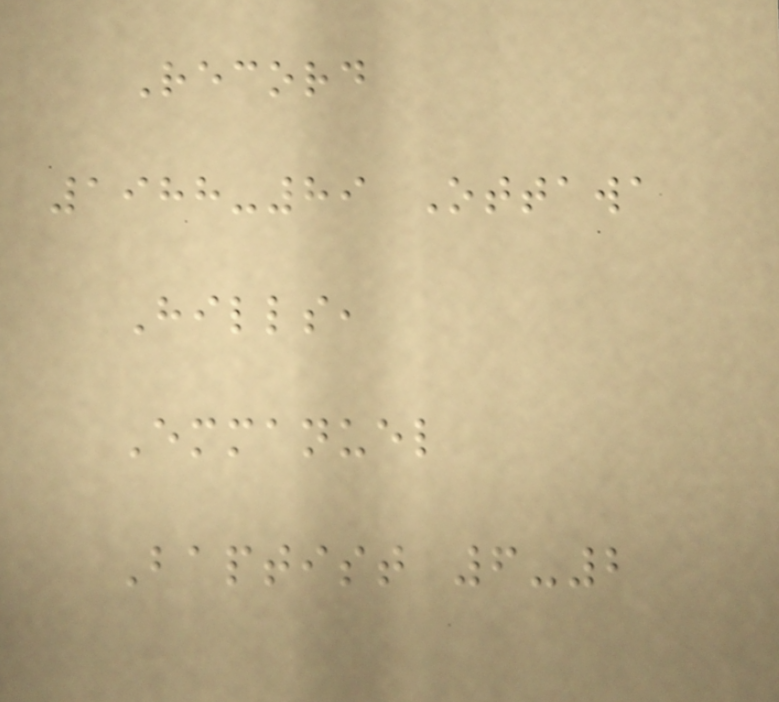Record
1988-89 Ottawa
Hills,
Emmanuel
Baptist 6-2
